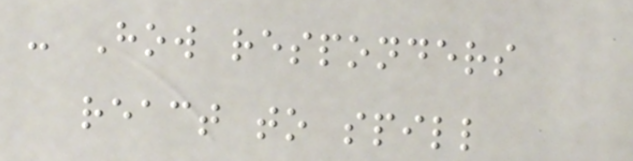- How responders
react to spill
